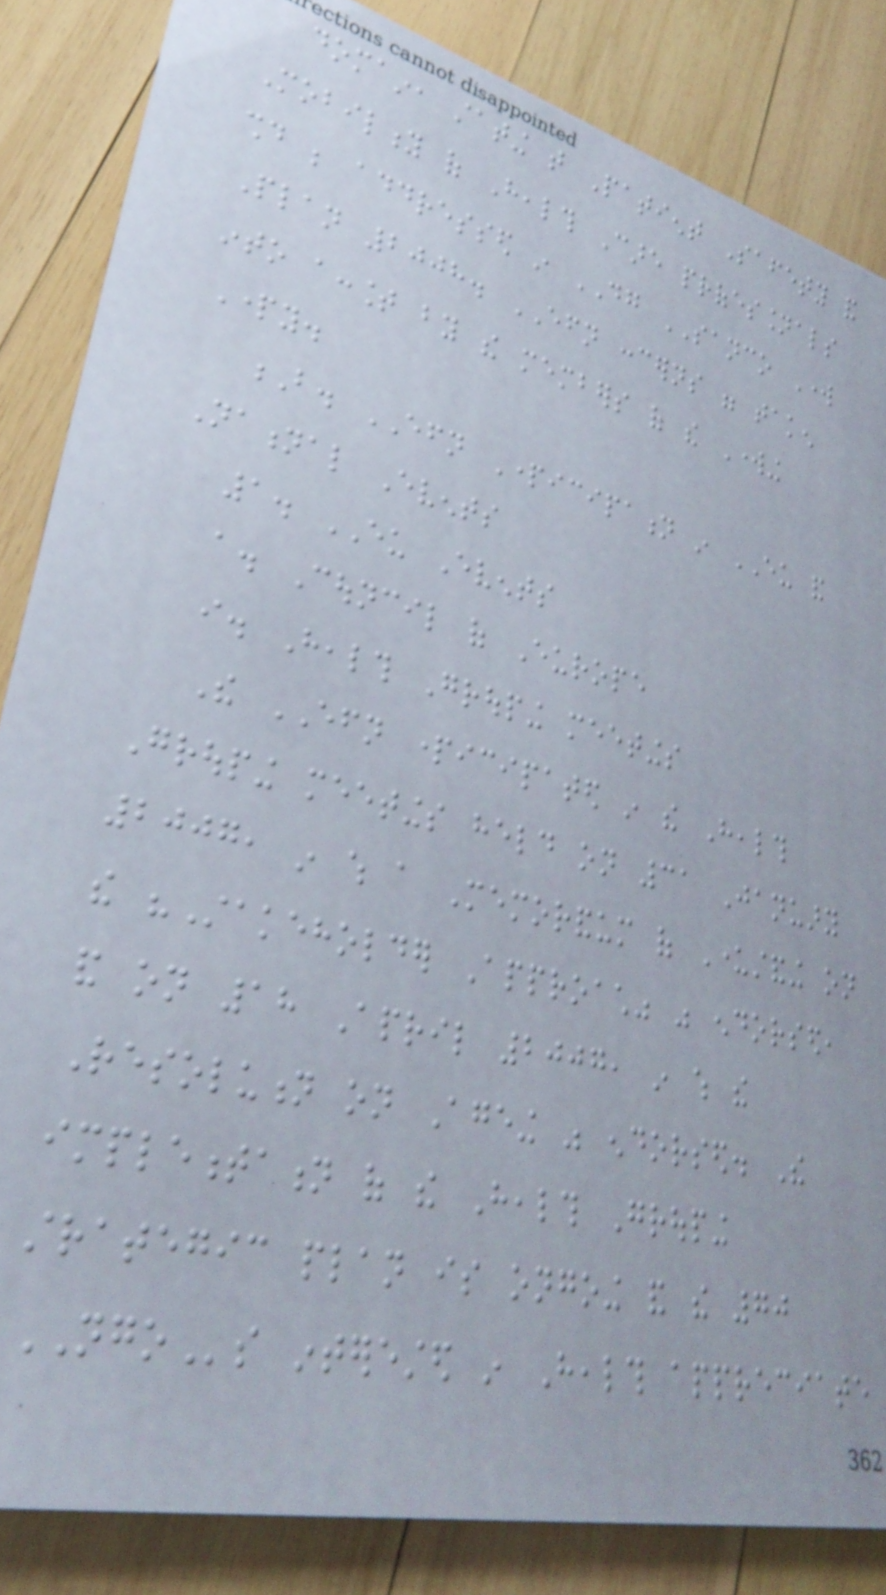domain, stating that Patient Safety and
Mobility of Health Care professionals
should be addressed in DG SANCO Work
Plan 2008. EFN concerns were taken
into account by the members of the Working
Party.
B. EFN Participation in EU and
National Events
1. EU Events
a. Council of Europe
i. Health Grouping meetings
The EFN participated in the Health
Grouping meetings held on 31 January
2007, in which a Memorandum of Understanding on
the "Stakeholder Approach" was endorsed,
and on 18 April 2007, in which the
Resolution on Ageing was endorsed. The
implementation of the Health Grouping
strategic plan is ongoing and the 70
NGOs interested in Health appreciate
